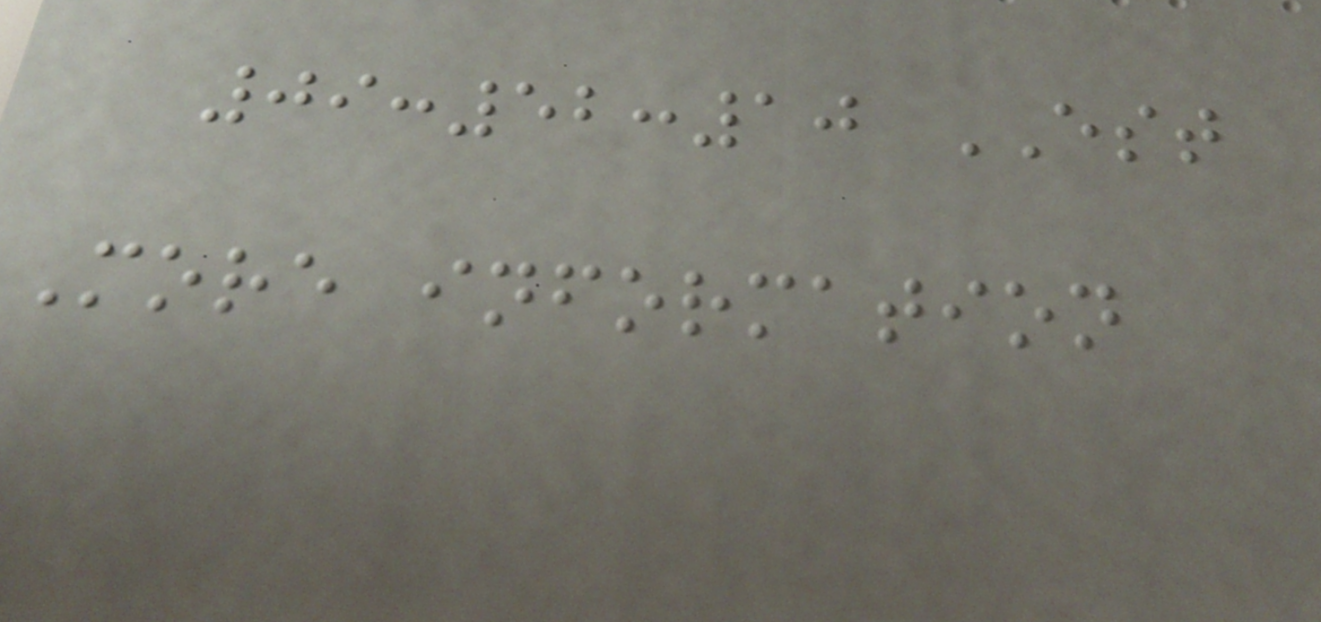09:52:10 EST
More information
